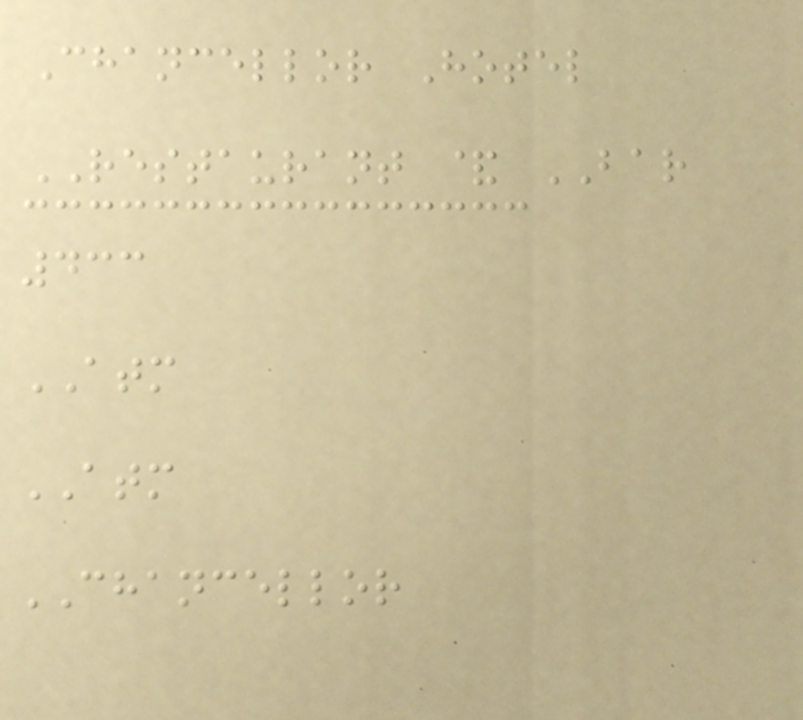Chancellor Hotel
RESTAURANT & BAR
433
ATM
ATM
CHANCELLOR
